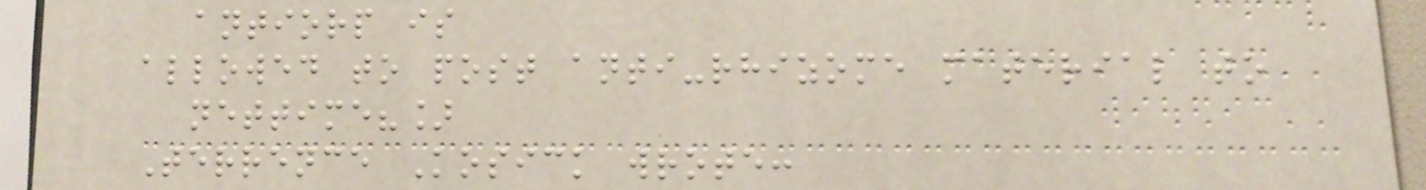antiorp is
allowed to post anti-rhizome material to
nettime?]
Terrence Kosick wrote:
